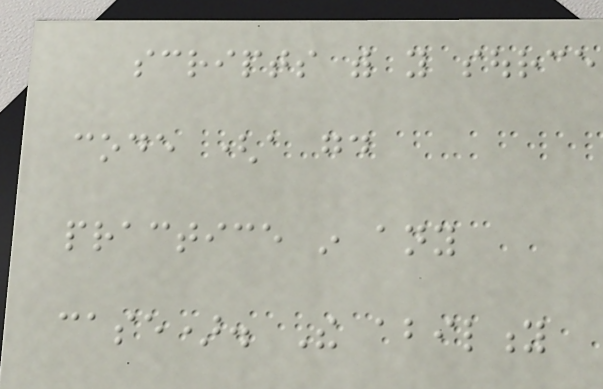scripts with you source
code (a good
practice in any
case). The ability
